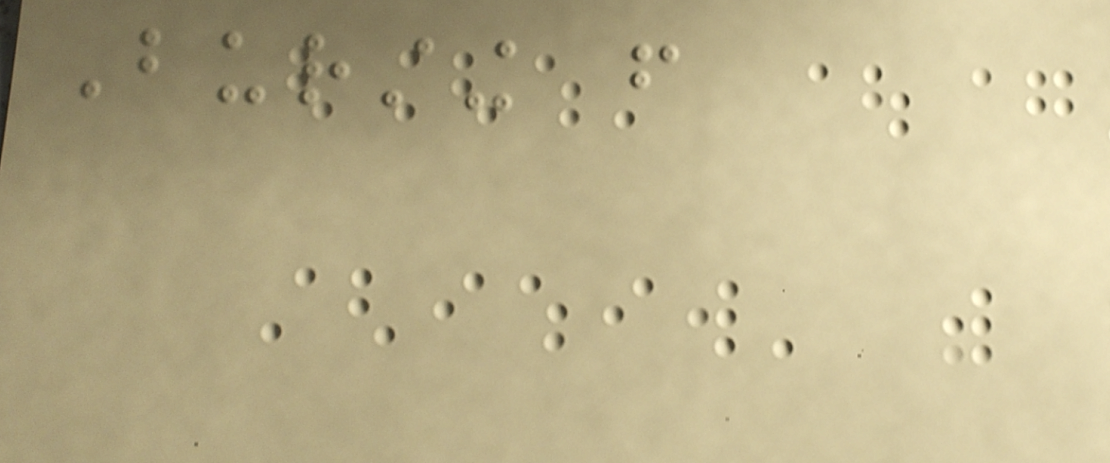Bursting from
